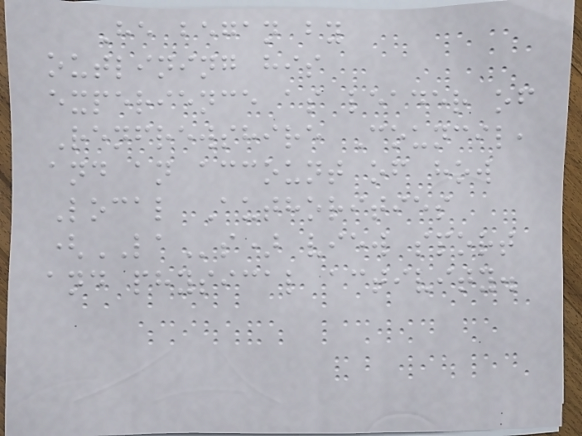He began by
outlining his
experience as leader of
Renfrewshire Council,
and an account of how
Local Authorities
(LAs) view sport
and physical activity.
